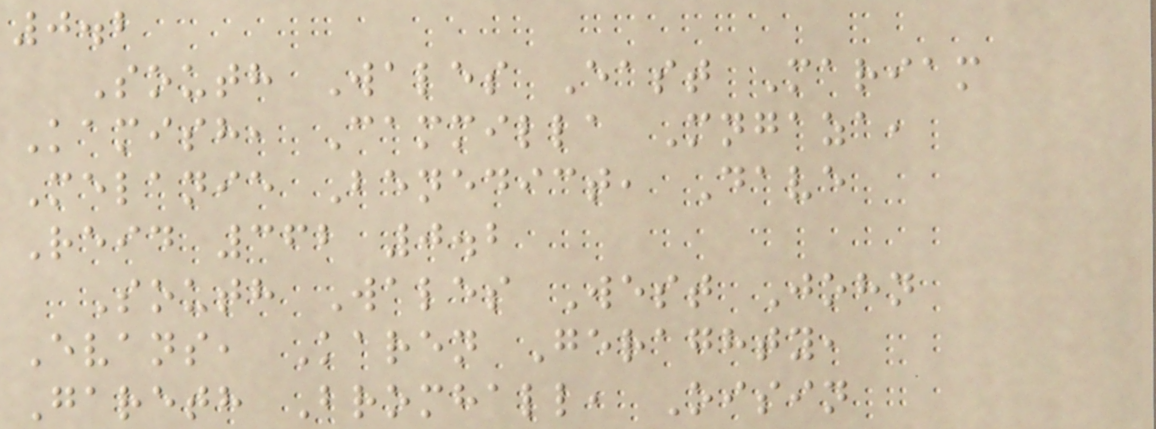0.2
South Wales East Mariam
Kamish, Cammilla Mngaza,
Melanie Benedict, Dave
Reid 362 0.2
South Wales West John
Evans, Karen Geraghty,
Gareth Bromhall, Oisin
